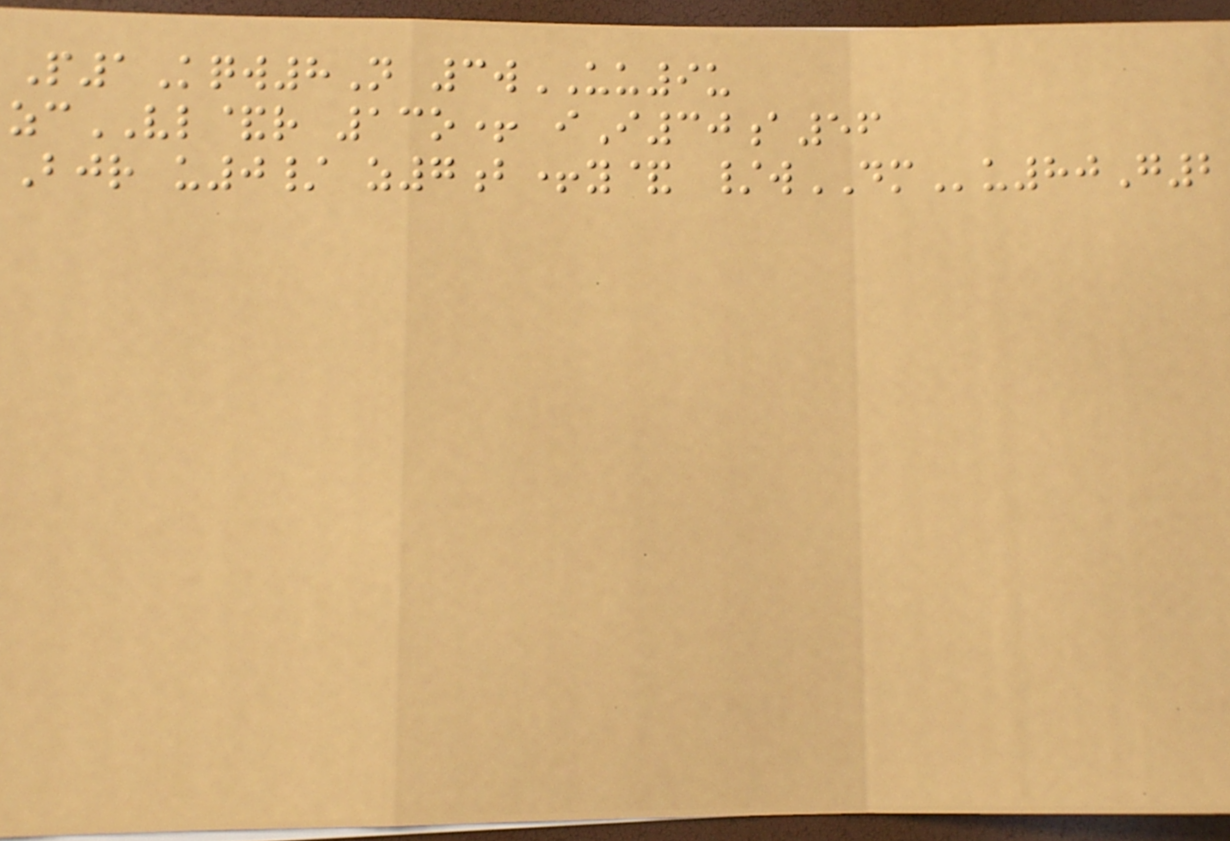P1Kqw8N 3wUU9u
zcVL&r 13o+ iI30a56
Bjr u0/ z7b+y& /wDMu80G2
